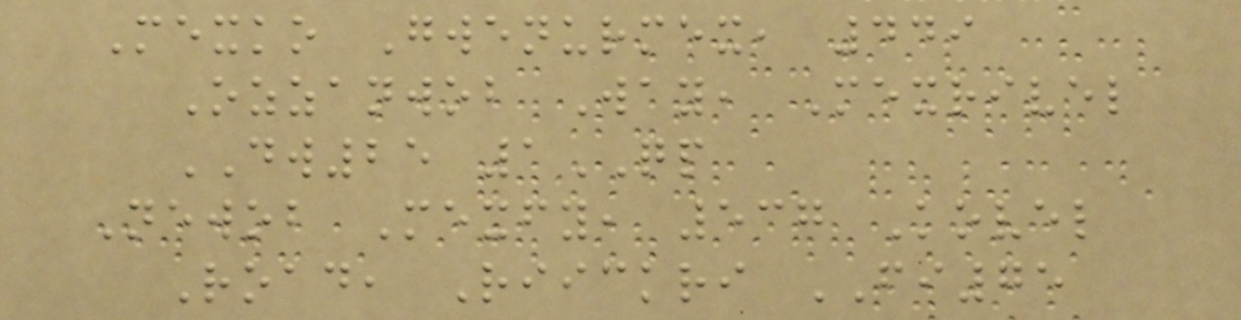Mexko Gwenurmex, 449
Ozzanwob Way, Mexrivel
DW25 1QP
Newob Mexfy, 537 Kovel
Road, Riickri FI75
